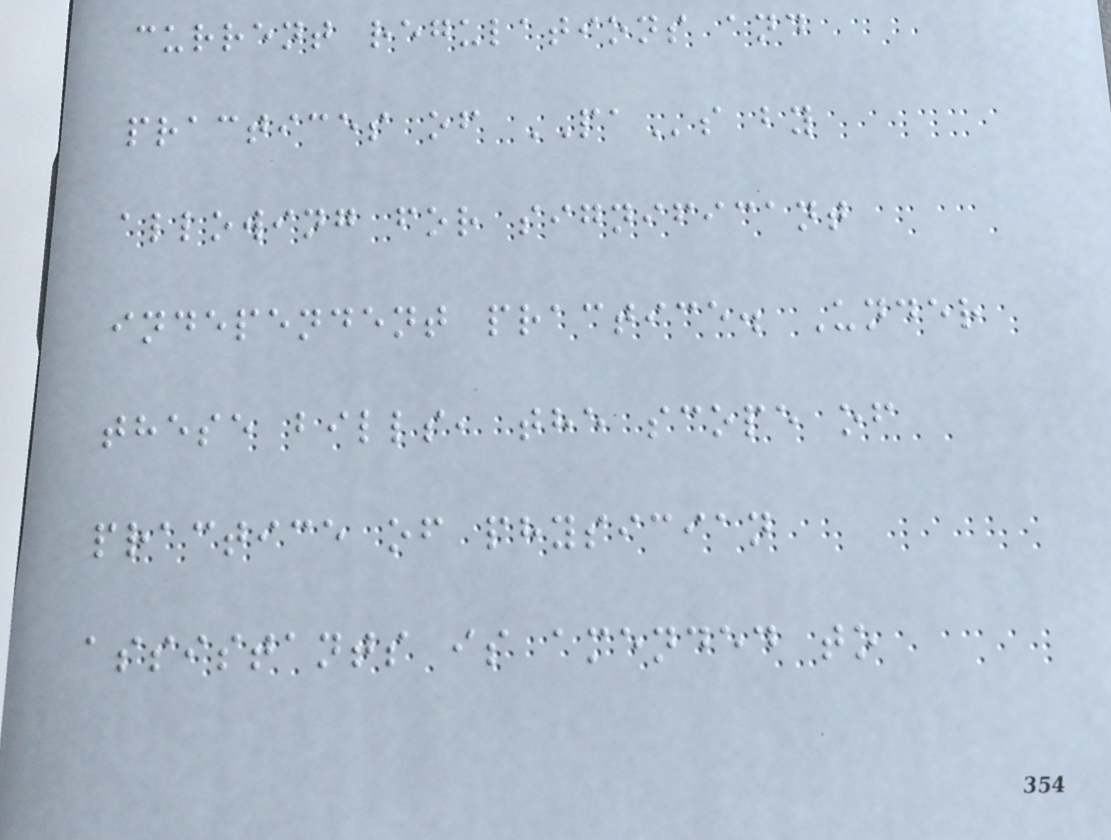current regulations and
practices of PAs by
allowing for significant
independent practice. Under
these bills, the scope of
practice of physician
assistants is amended to
